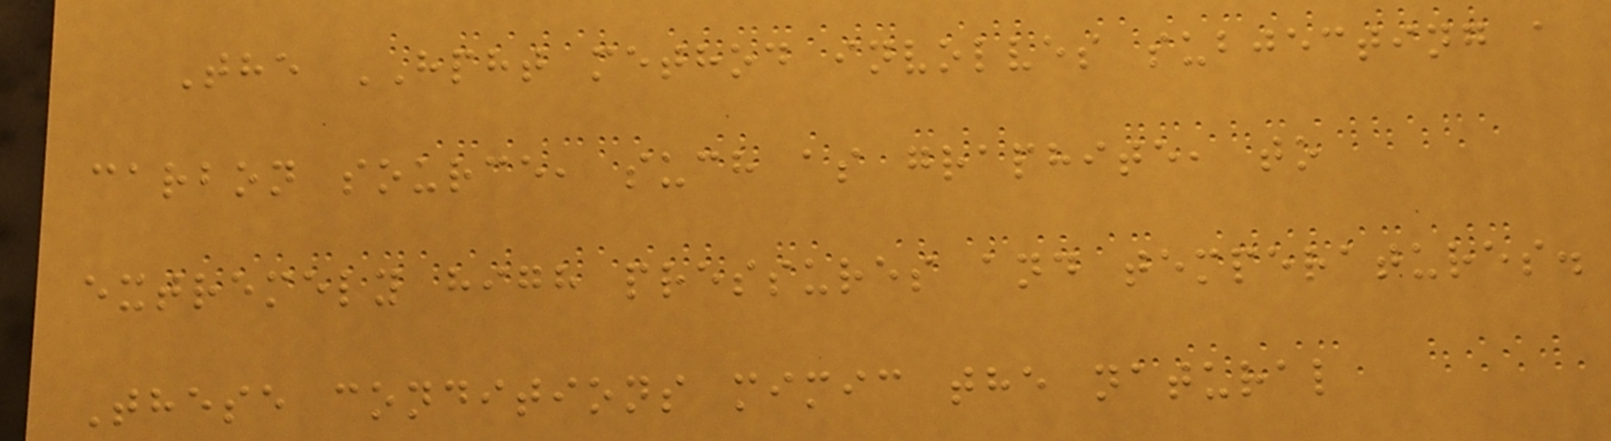The HPHT method involves subjecting a
carbon source, such as graphite, to
extremely high pressures and temperatures.
These conditions mimic the natural
